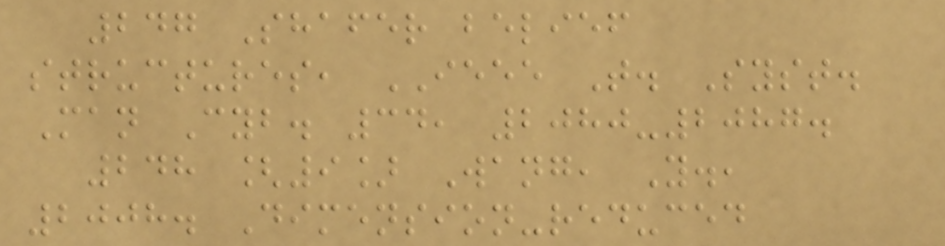247 Shafer belief
structures, IEEE T. Syst.
Man Cyb. 34, 2080-2087.
248 [9] Wang, Y.,
2008. Dimension-reduced
